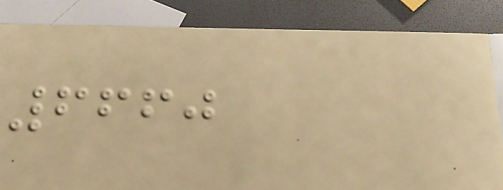6660
